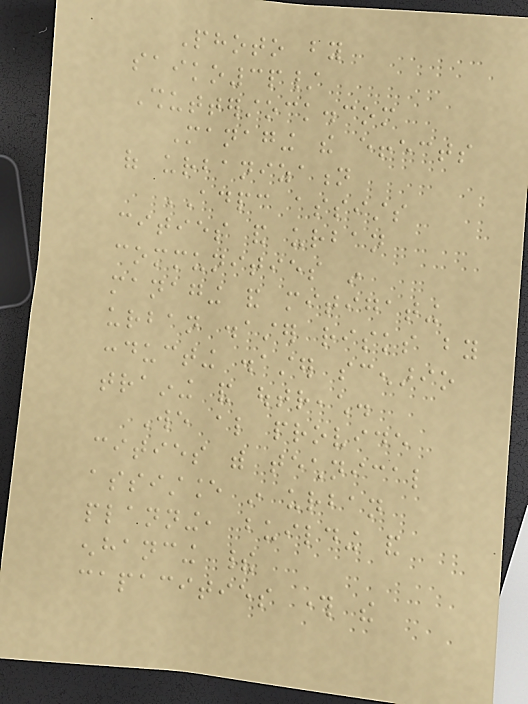Photo by
saiko3p/
Shutterstock.com
Managing the effects
of urbanization
ADPC assists
cities and urban
communities in
managing and mitigating
urban disaster risks by
conducting disaster scenario
training and outreach.
We also provide
cities with technical
assistance in urban
planning, building and
enhancing their
capacities through the
